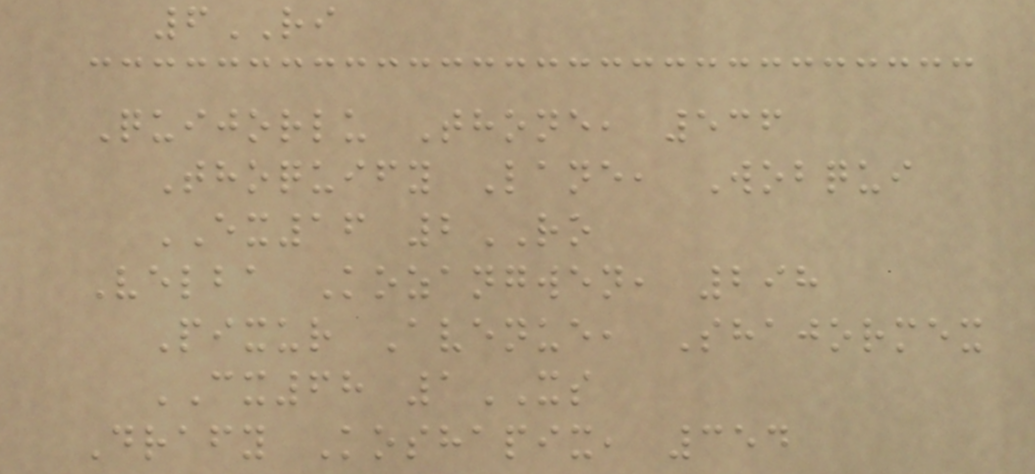6RI
Quijorlu Thone, 536
Thoquify Lane, Wobqui
EX16 2RO
Velba Kozangwen, 298
Pixur Avenue, Shajormex
CX68 1XS
Drafy Koshapix, 354
